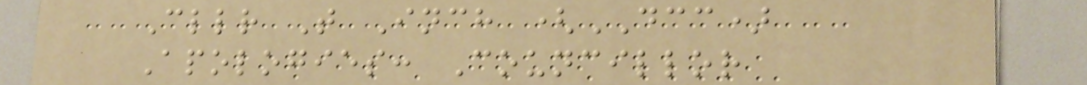Cllr T Inch (DCC)
Apologies: Councillor
